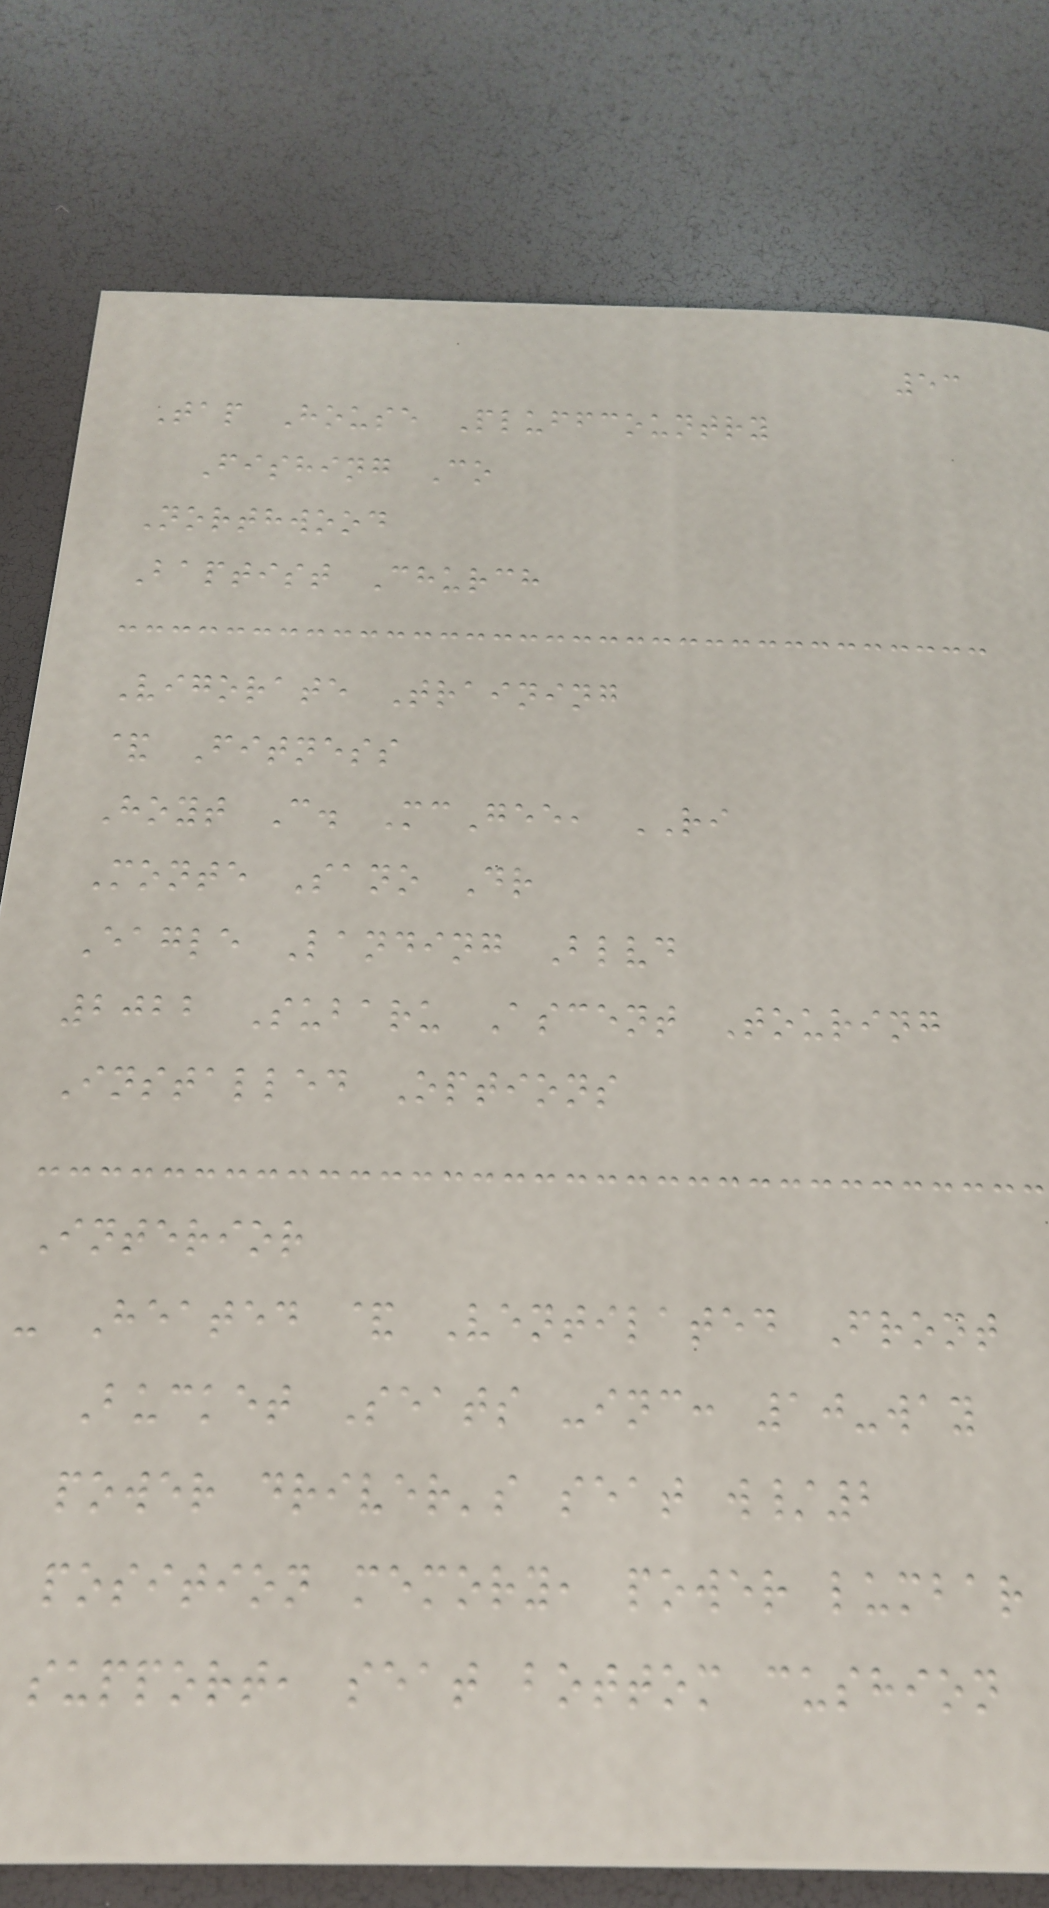53
Tap House Pluffcountry
Fishing Co
Northwood
Baptist Church
Vigorate Training
& Fitness
Hoyt C. McGee, RI
Monte Sano Dr
Eagle Landing Blvd
2022 Subaru Ascent Touring
Installed Options
Interior
- Heated & Ventilated Front
Bucket Seats -inc: 10-way
power driver's seat w/2
position memory, power lumbar
support, seat bottom cushion
